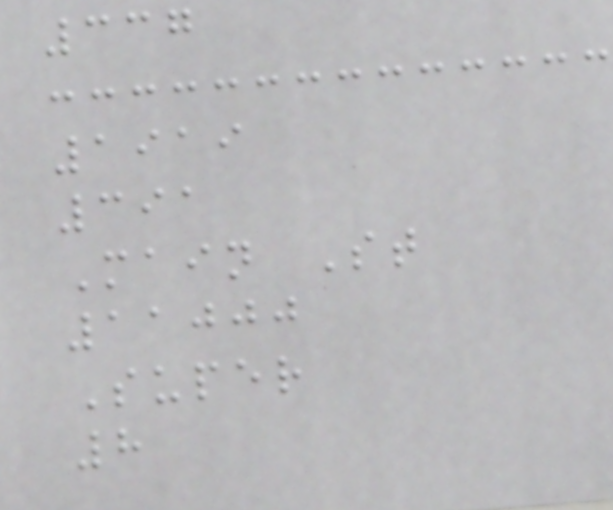337
1919
391
Main St
11000
Super
8
